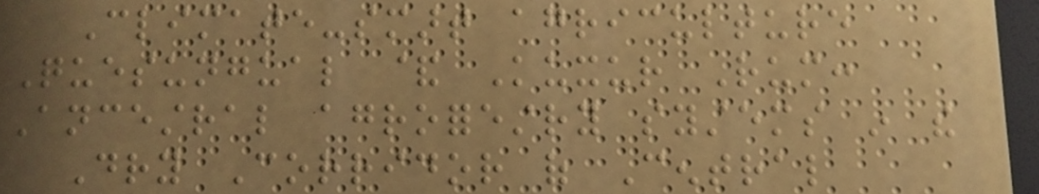Climate-smart agriculture
Quesungual & Kuxur Rum:
Ancestral agroforestry systems in the
Dry Corridor of Central
